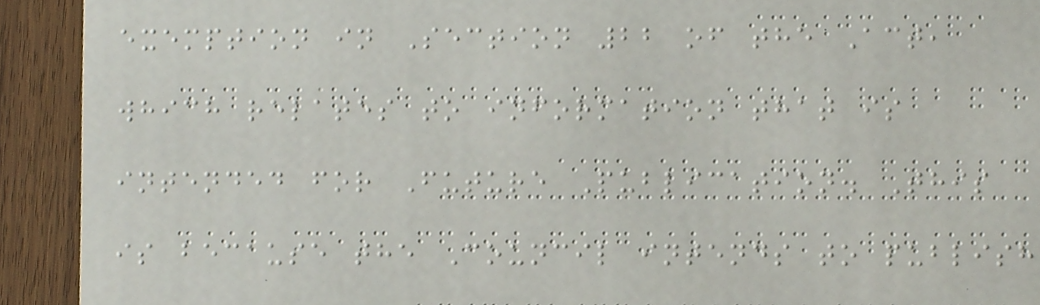exemption in Section 22 of the Act,
which relates to information that is
intended for Future Publication. This
is because the Council intends to publish
